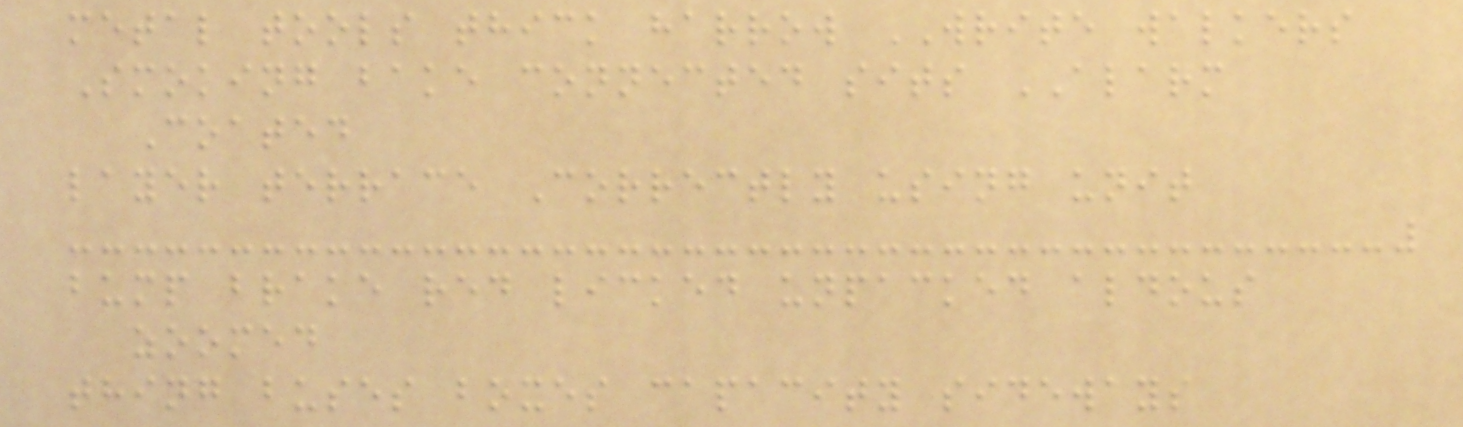metal tools thick harrow WRITE walkers
Smoking bake connected sits ALARM
Coated
layer terrace Correctly using unit
bump brake red licked unpacked aldous
zoomed
thing buses boxes capacity sideways
